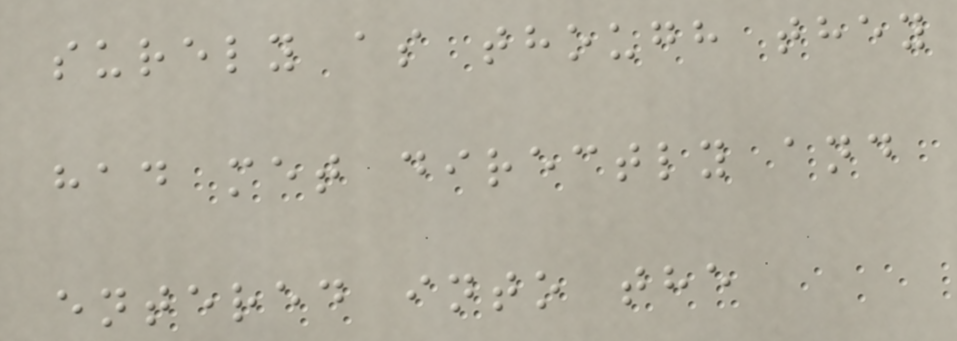surely as though they
had met directly and
entered into the
